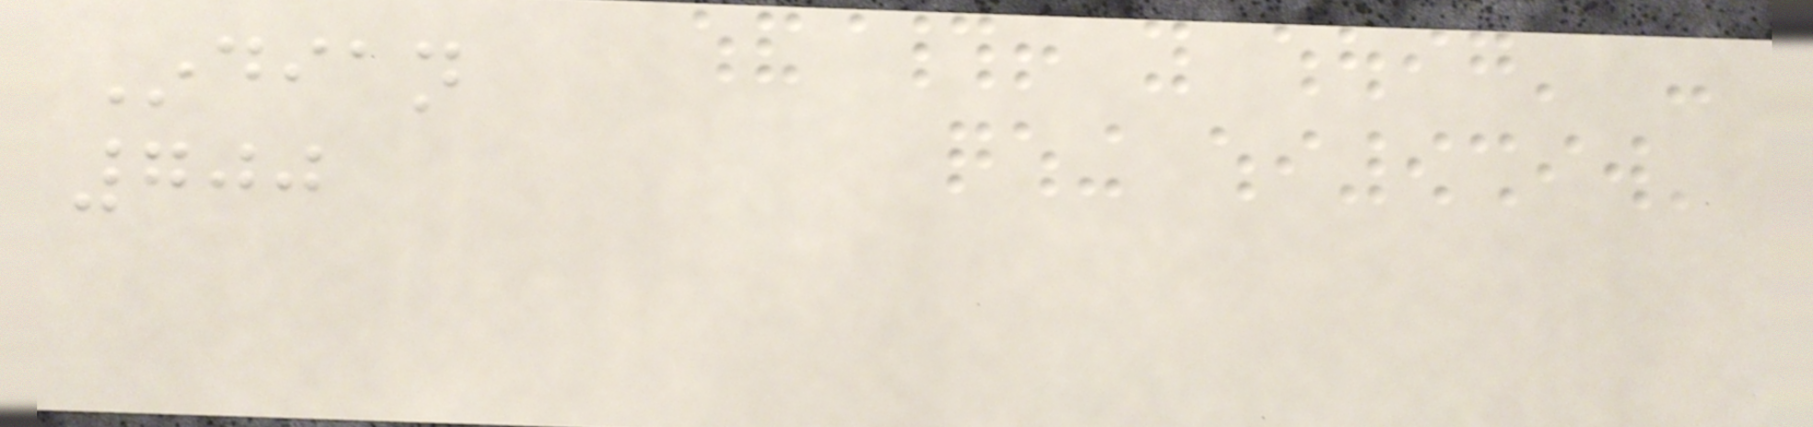Indian
700
